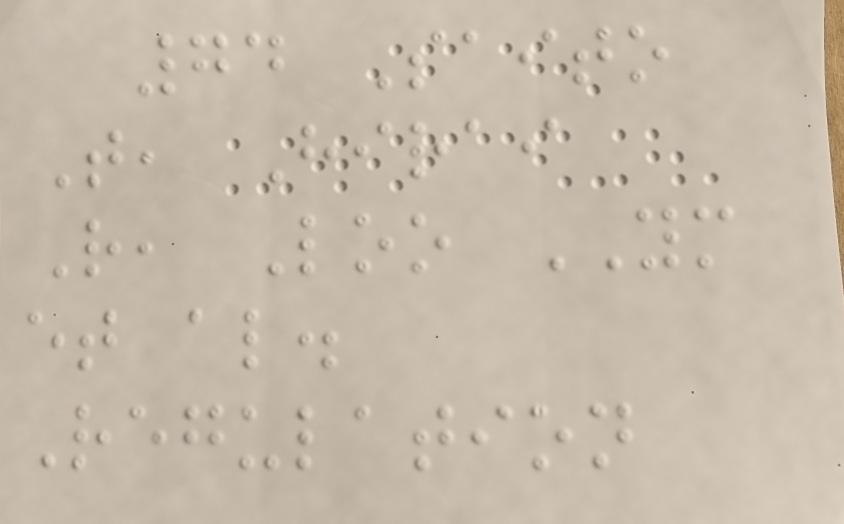74 Saito
T, Hirai
R, Loo YM
et al.
Regulation
